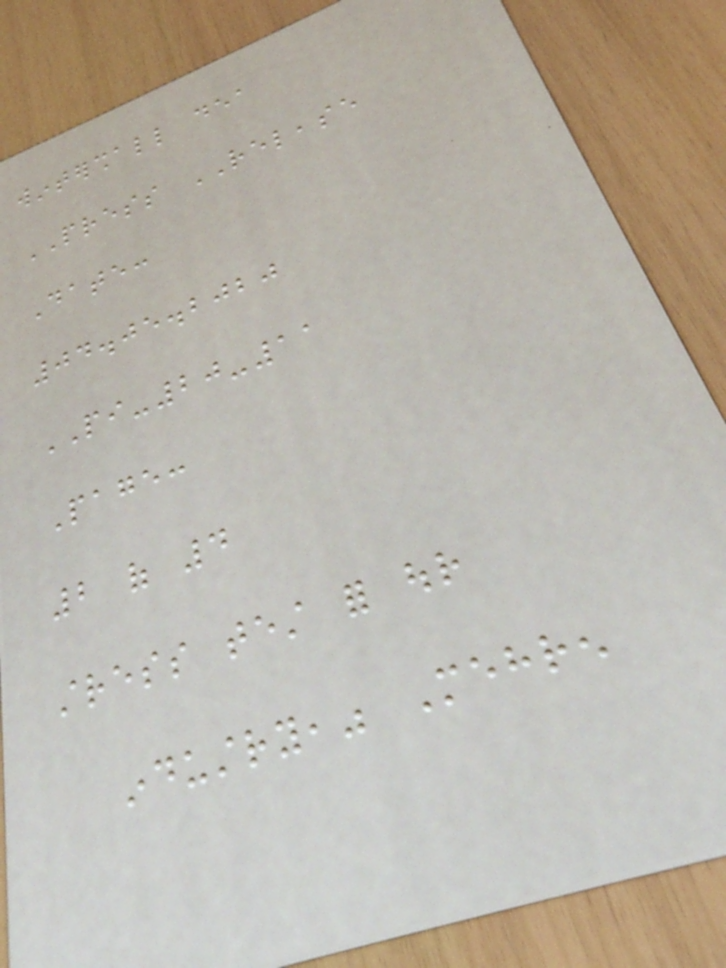wintershall dea
PRESS RELEASE
Date:
04.05.2020
PI-20-11
Page:
2 of 4
stress test for our
industry," Mehren
